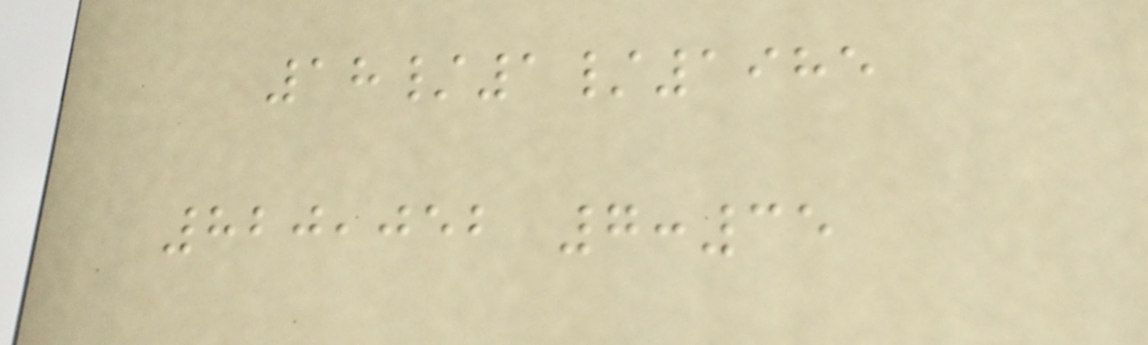18/1/1985
820,052 7:35
